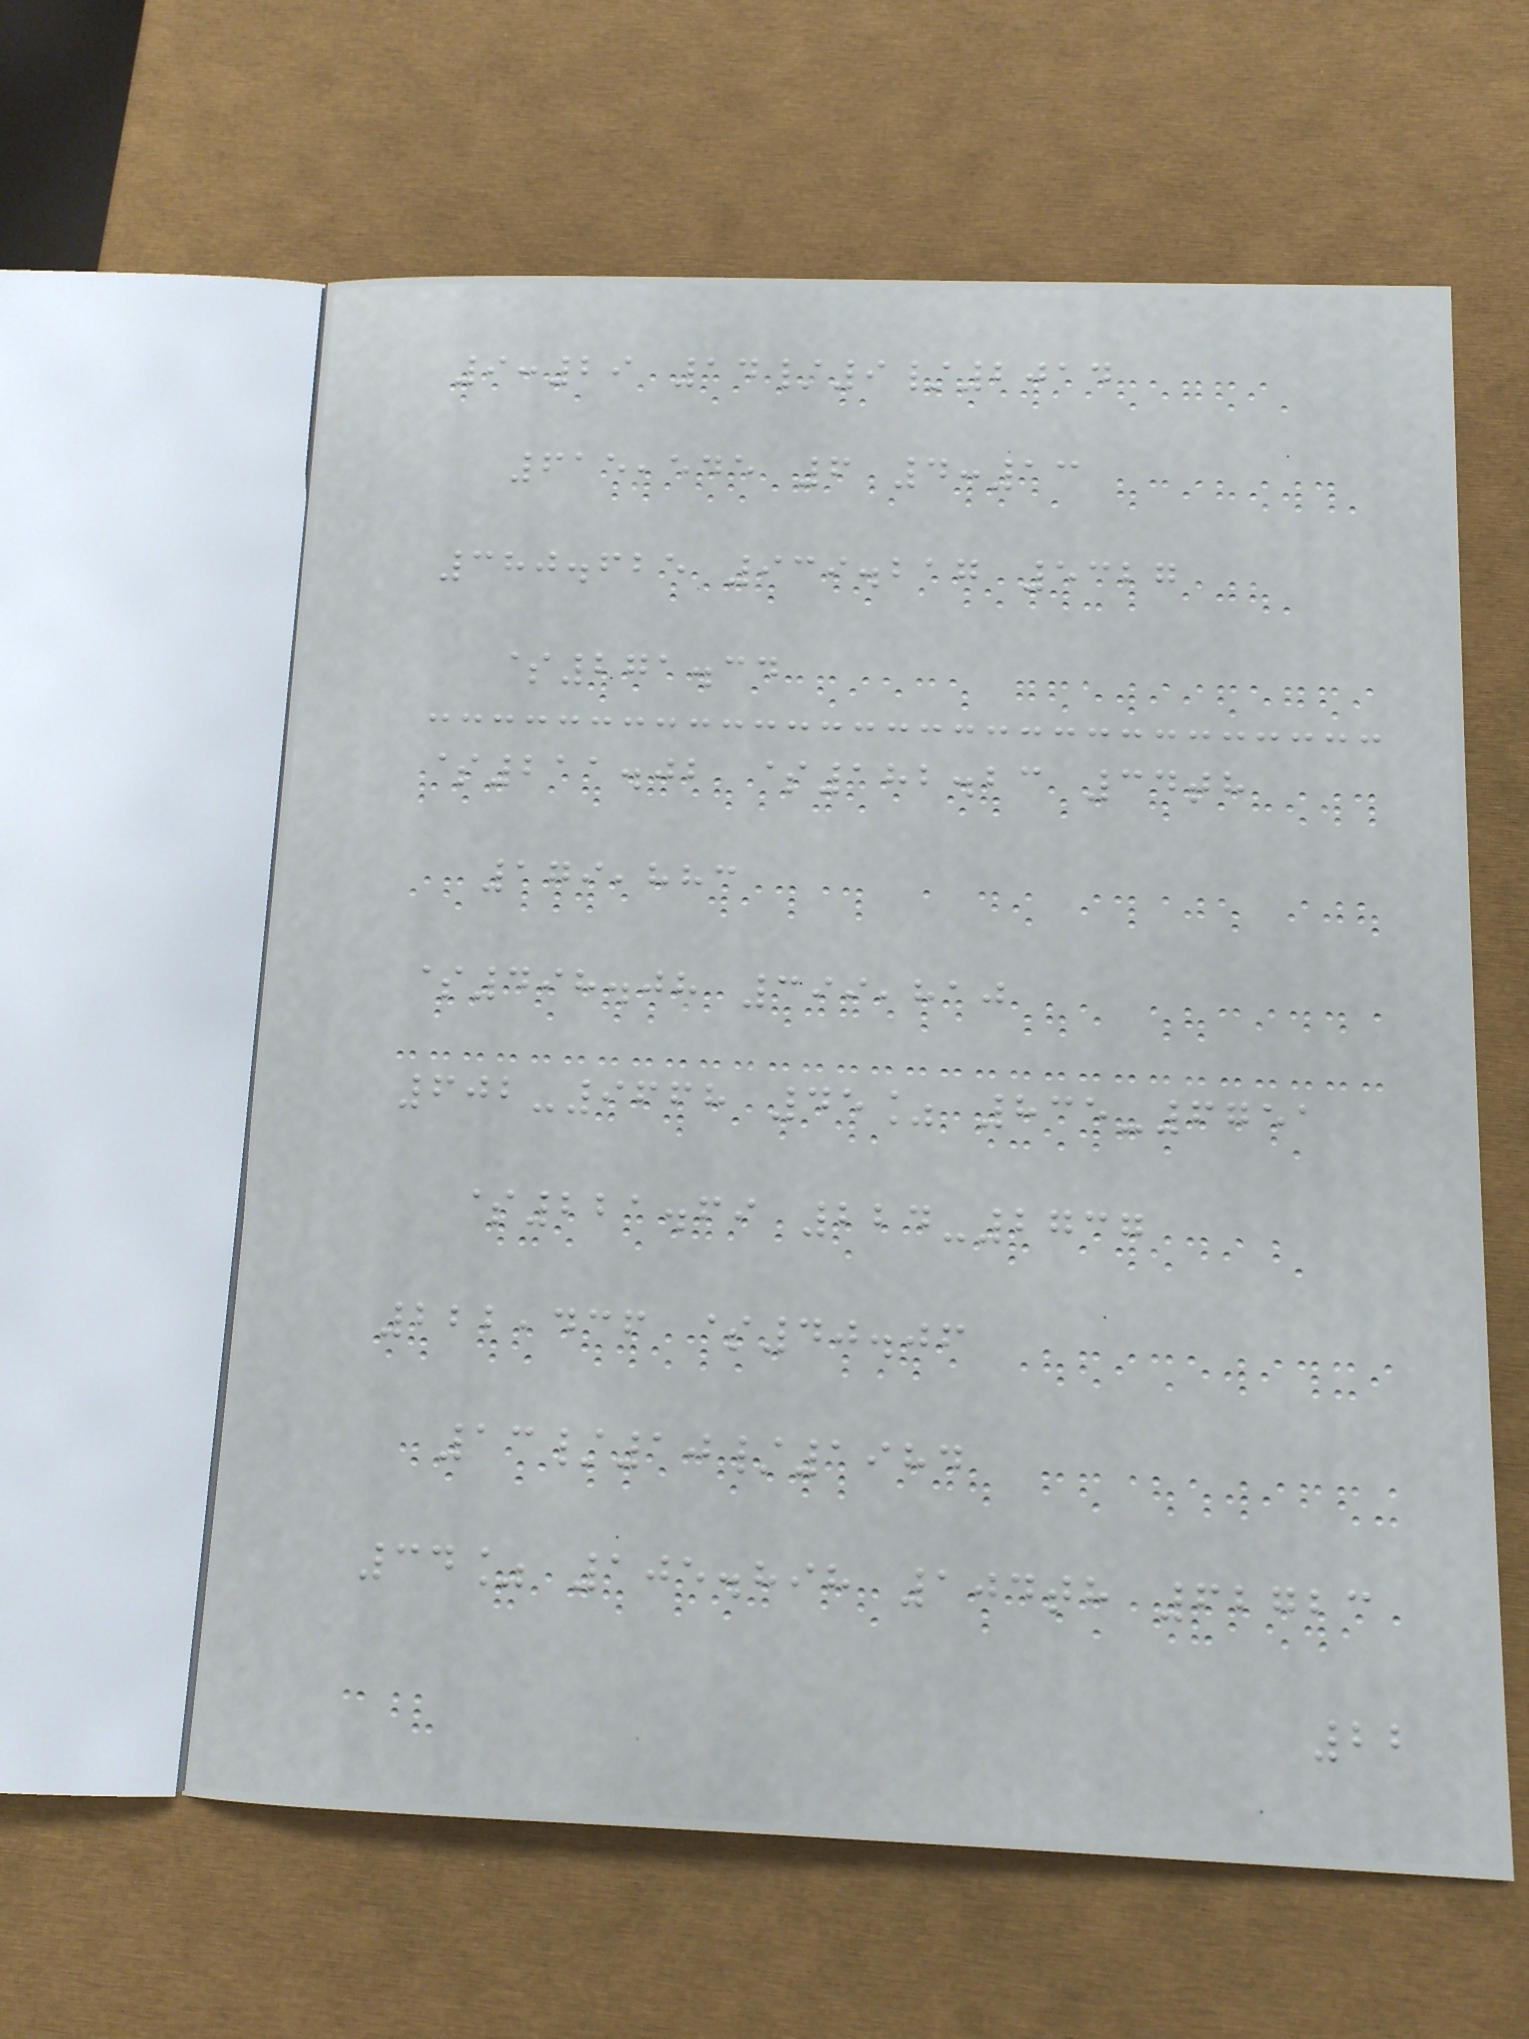9:29 14/9/2014
615,545 6 4:13
380.625 939.217 5327
$271.34
$211.02 $182.23 34th
179,883
$498.08 399,810
602-9668 45% 835-6751
$221.69 224-2737
222,436 $40.06
13/10/1984
34% 105.898 104th 62723
22
